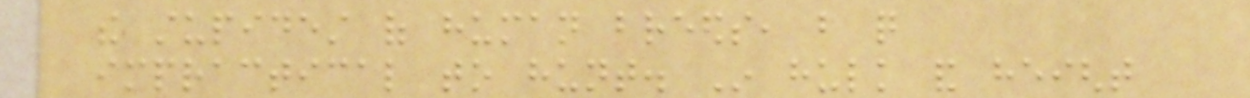the stupidest of human breeds, but quite
impractical to hunt. In hulk and height
